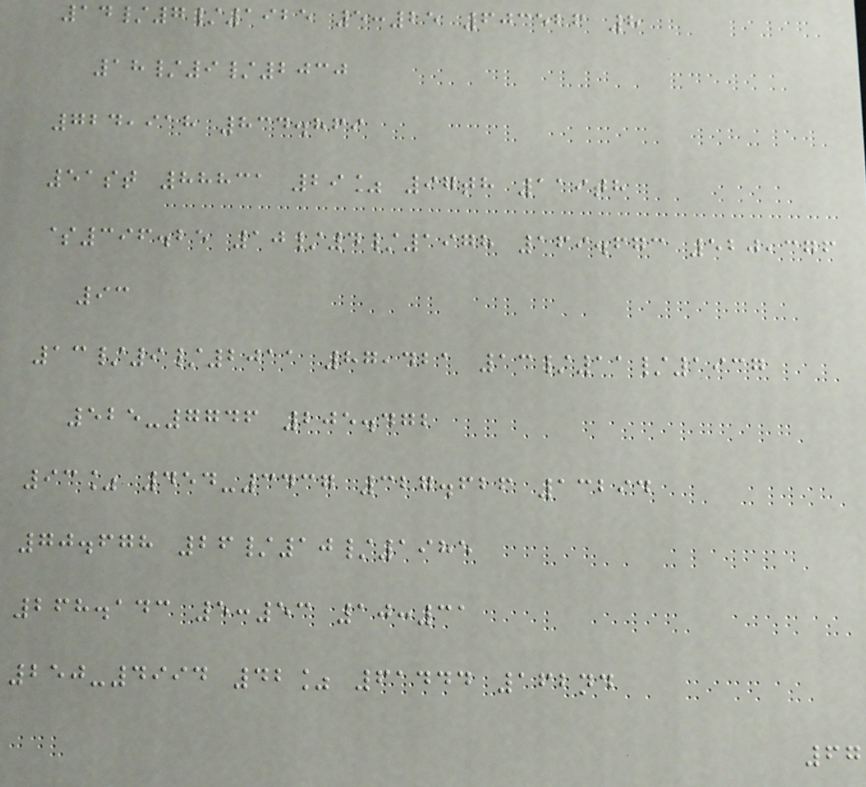14/7/1925 5:25 603526 8
18/9/2030
724,918 834.869
51st 88831 29% 97th 119th
$396.25 10/4/1978 169.673 520,376
93
13/9/2011 87,421 13/11/1937
525-7746 205.472
93% 454-3437 327.626 13294
70.678 26/10/1985
268.143 5:53 10:31
250-4994 42% 61444 162nd
67
